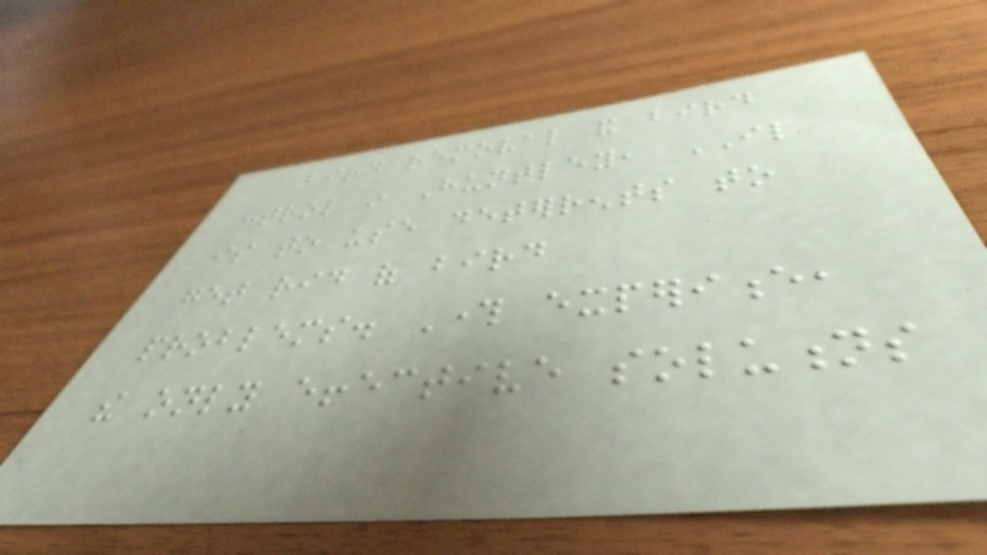bird removal and bird
control in Huntley, IL
is to use deterrents to
get rid of bird
problems. Through experience,
the only effective solutions
